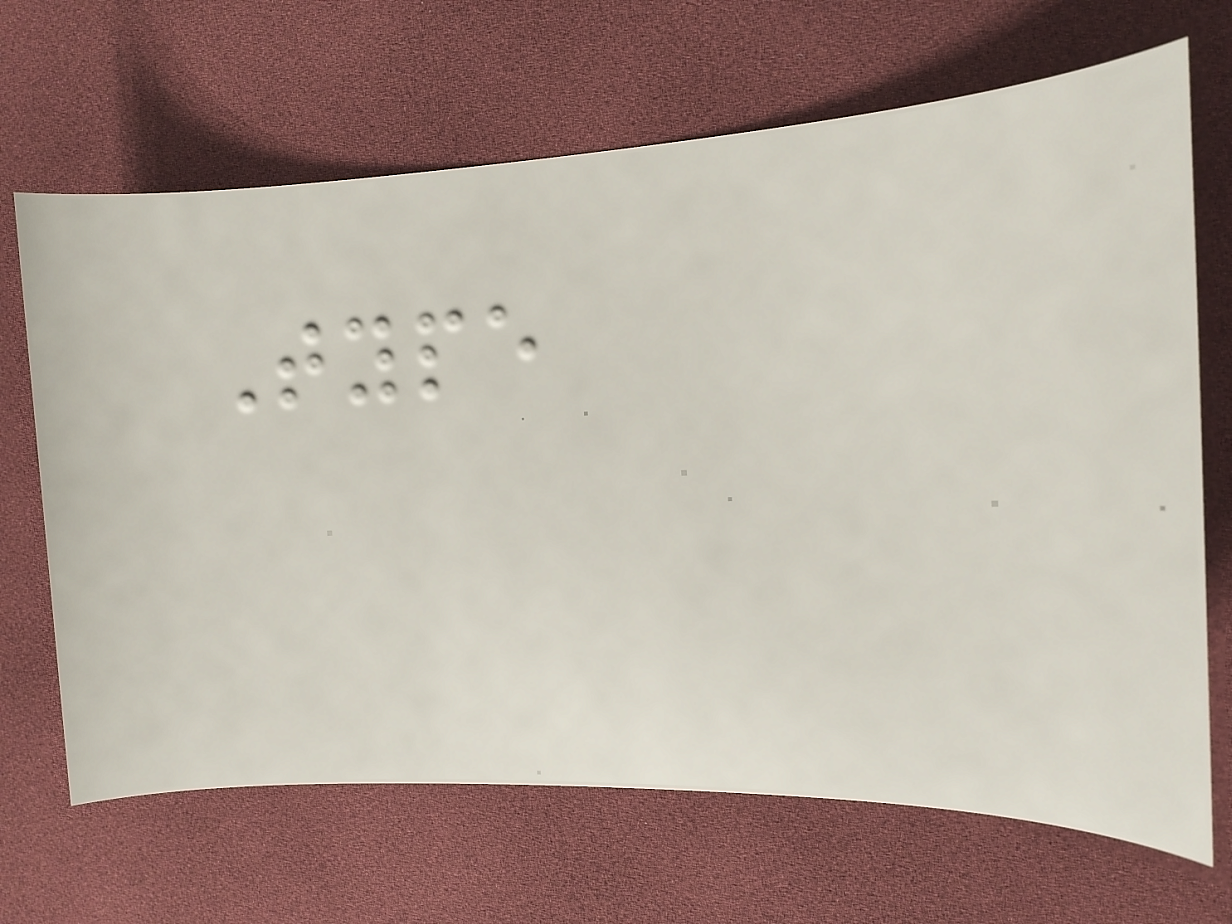Type
